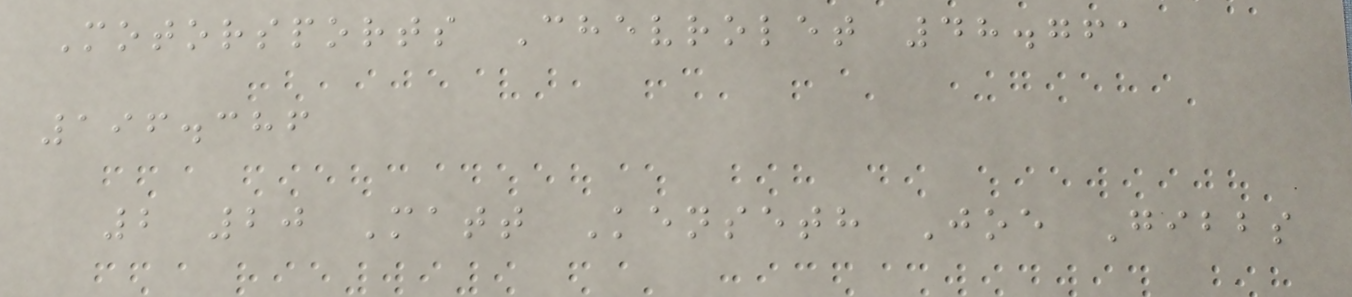Motorsports Chevrolet 48.761
196.386
2 20 Matt Kenseth Joe Gibbs
